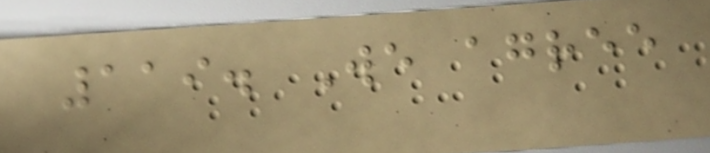119. We agree
